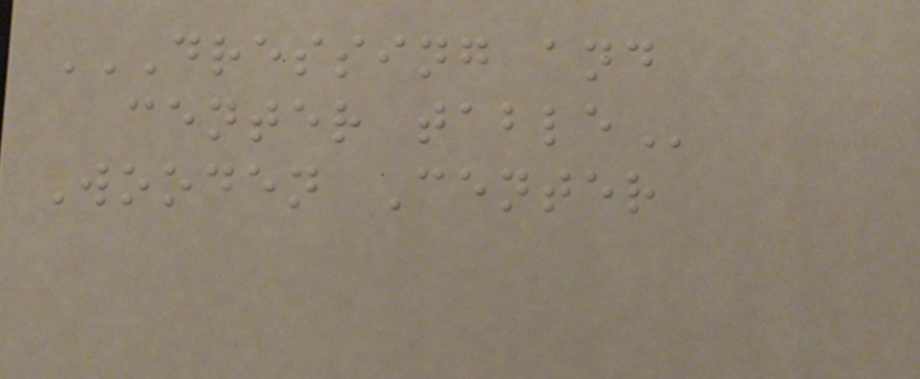DRESSING AND
CENTER TABLE
Wooden Center
